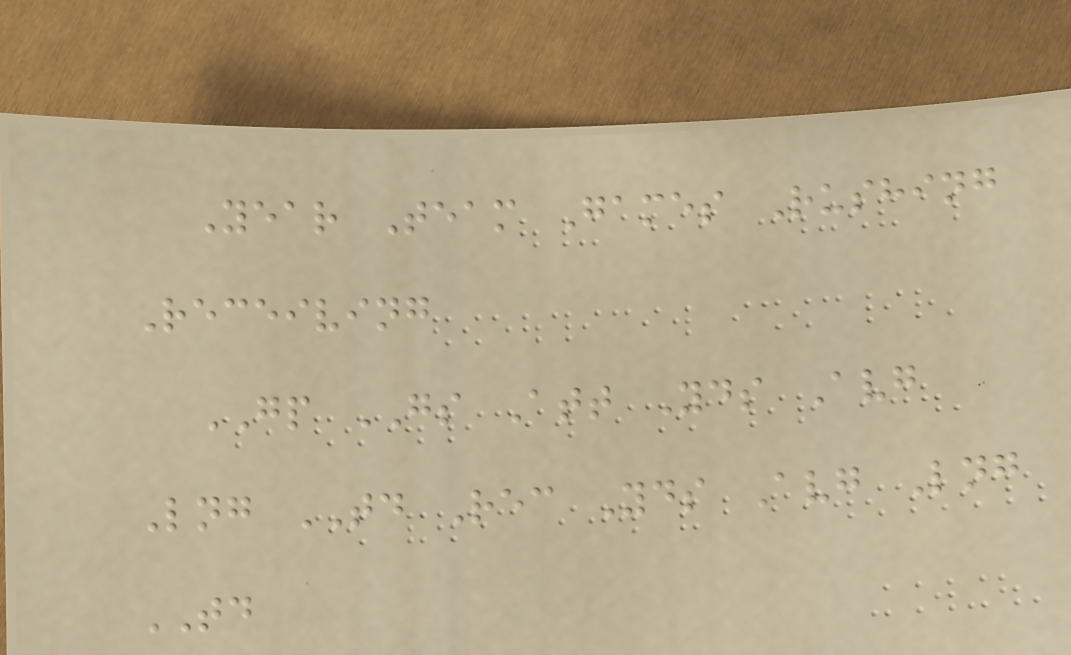Year Team Games Rushing
Receiving
GP GS Att Yds Avg
Lng TD Rec Yds Avg Lng
TD
